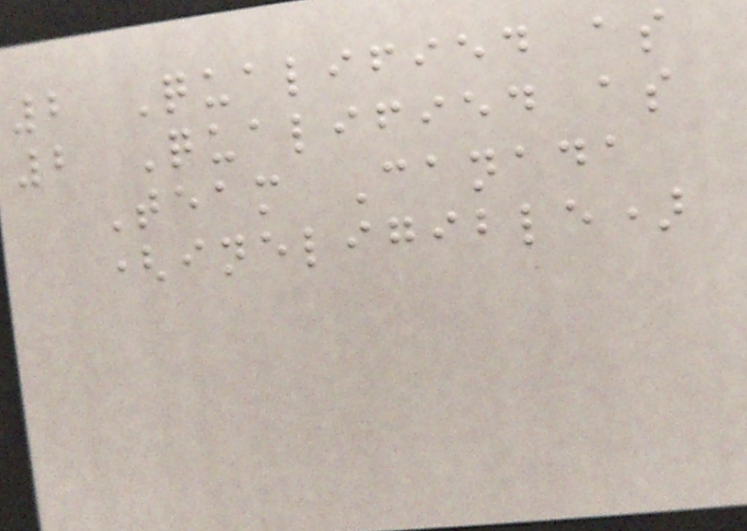2 Qualified as
2 Qualified as
Team Canada
(ineligible)
